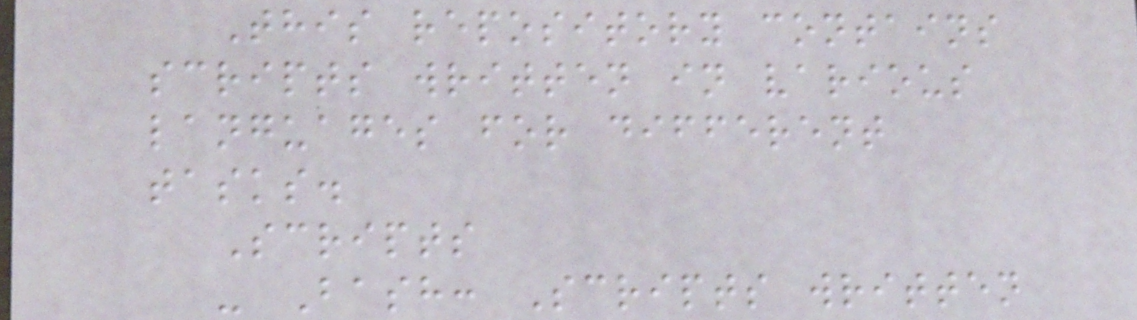This repository contains
scripts written in various
languages for different
tasks.
Scripts
- Bash: Scripts written
